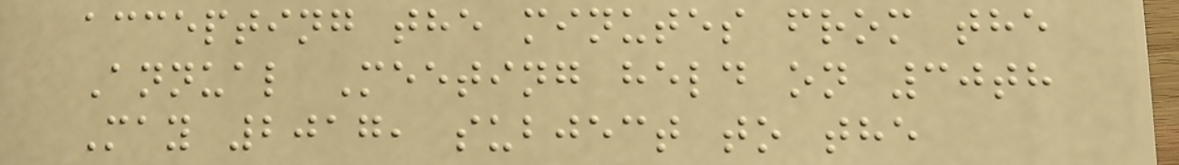accepting the minutes from the
Annual Meeting held on 30th
May 2017, subject to the
